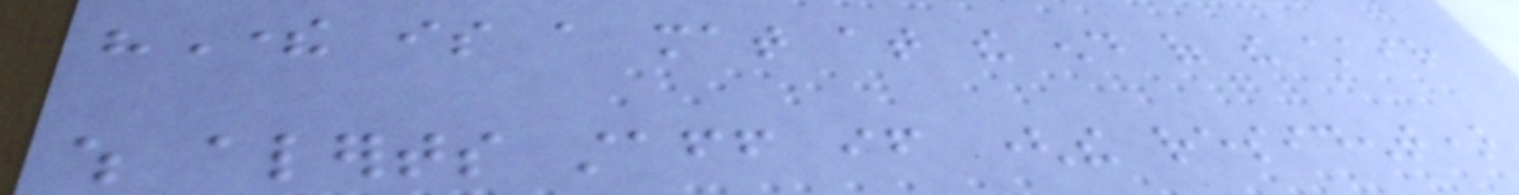"There is a mat at the end of the chair
which alerts staff if (the resident)
